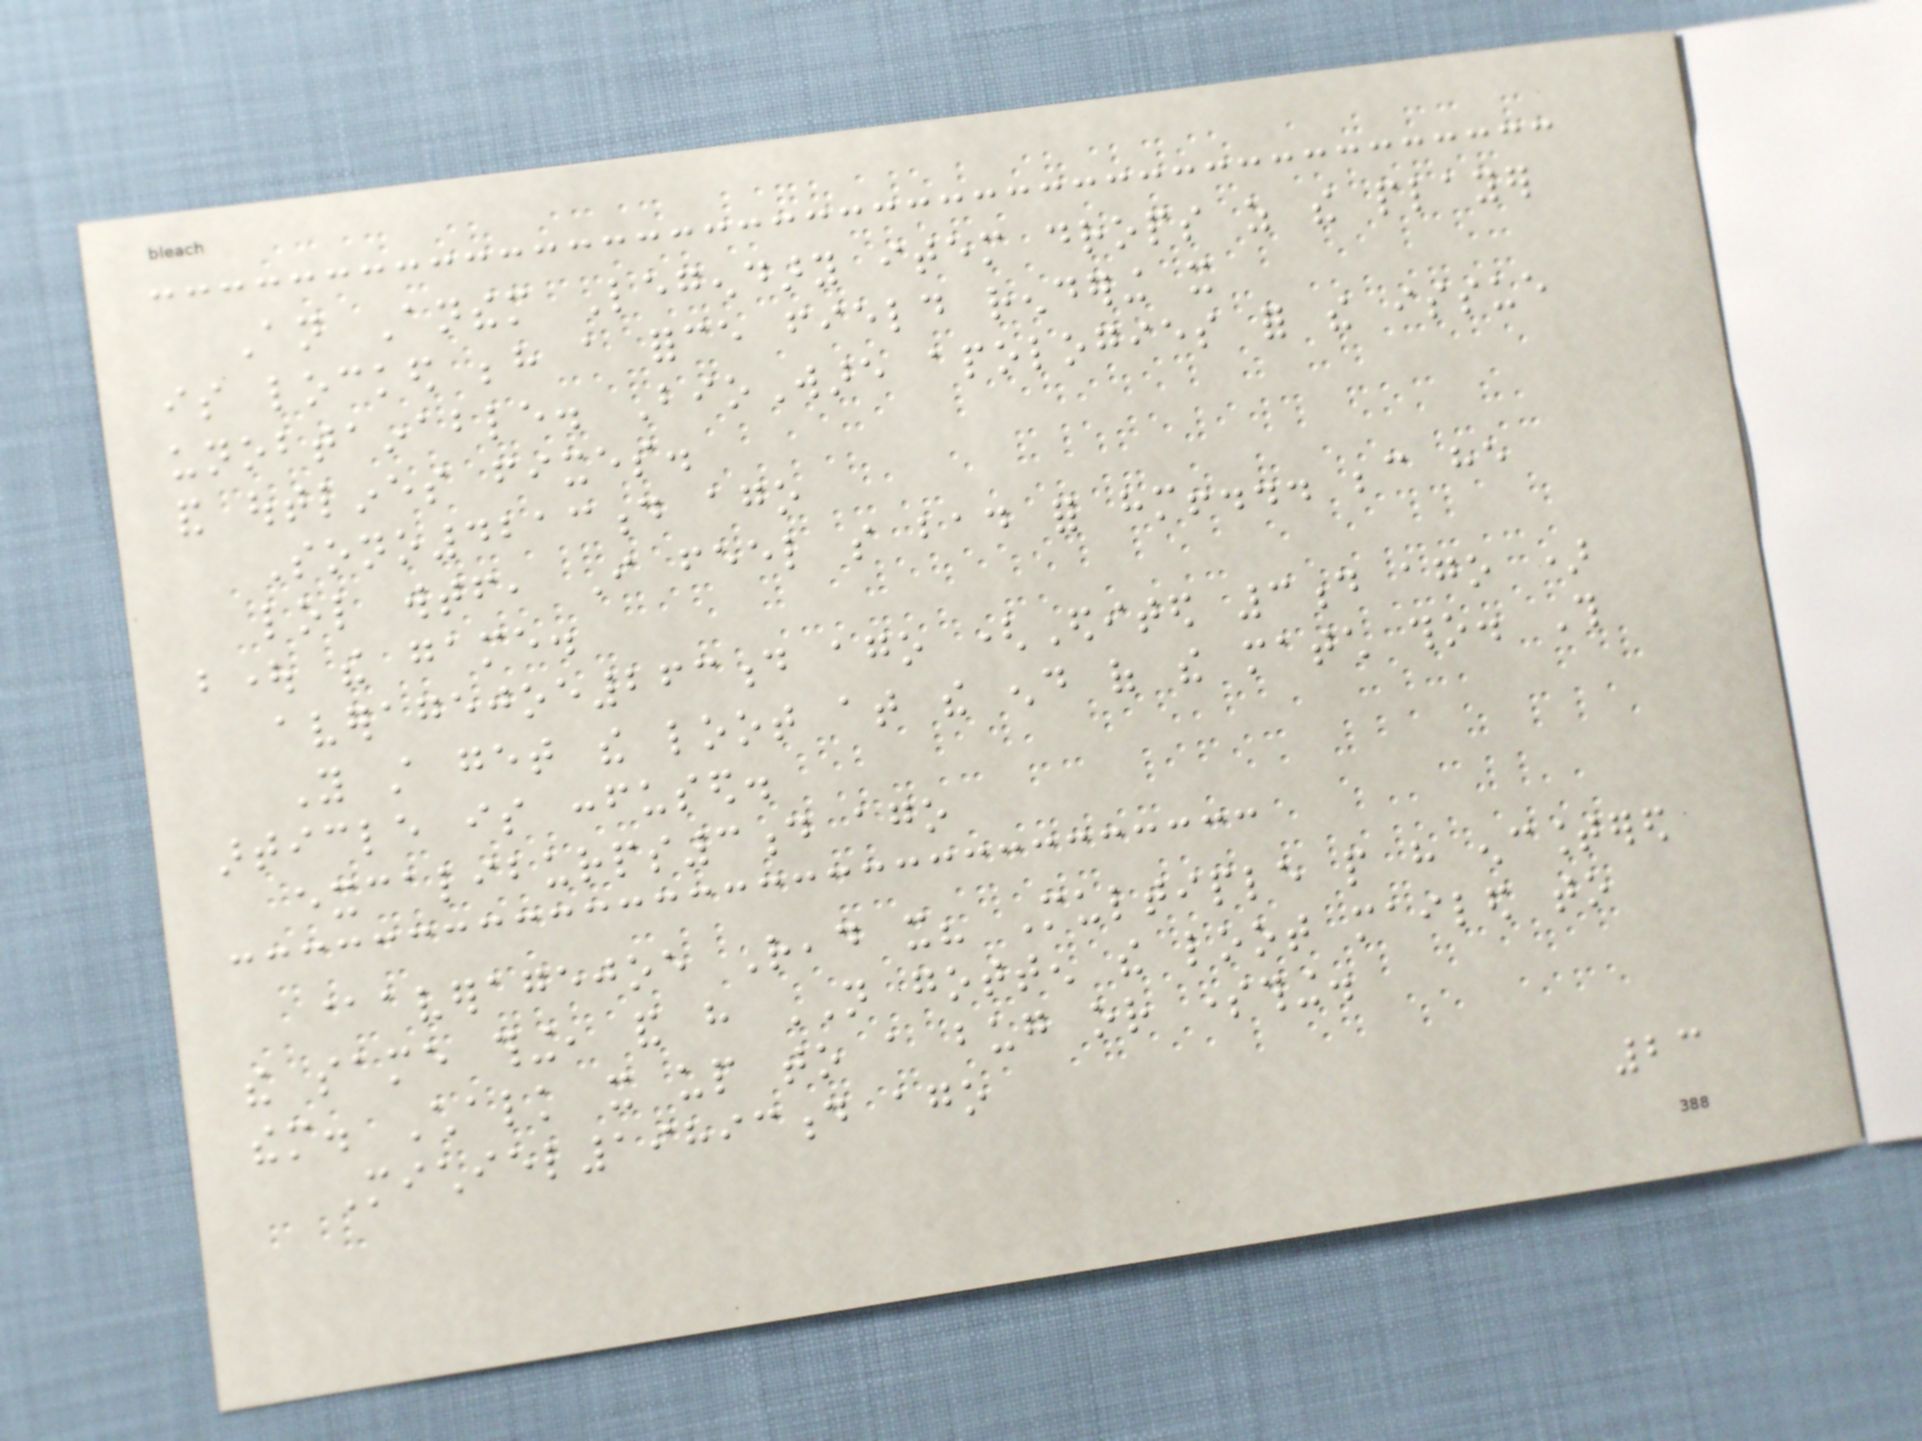An Anthem Legendary item drops as the player
is locked behind a force field rendering it
unobtainable. BioWare apologies for the issue
and outlines fixes.
Sono4213d ago
lol wtf, I feel so bad for him!... because he
bought the game.
averagejoe263d ago (Edited 3d ago )
You still get the loot at the end of the match tho. This
article is confused.
excaliburps3d ago
@averagejoe Read it? Multiple people have encountered
the same thing, and have NOT gotten the loot mailed to
them. Chalk it up to a bug or something.
Michiel19893d ago
23
